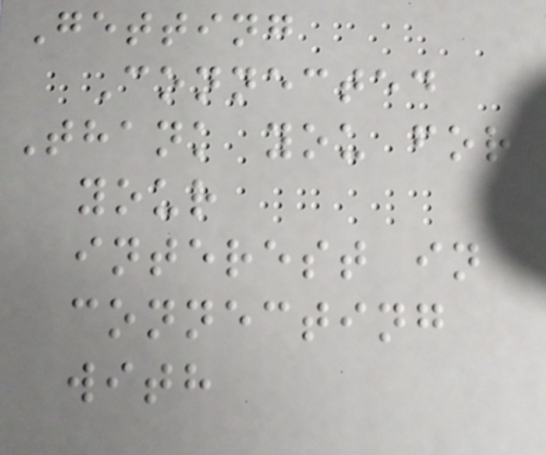Getting
Connected
Thank you for
your
interest in
connecting
with
